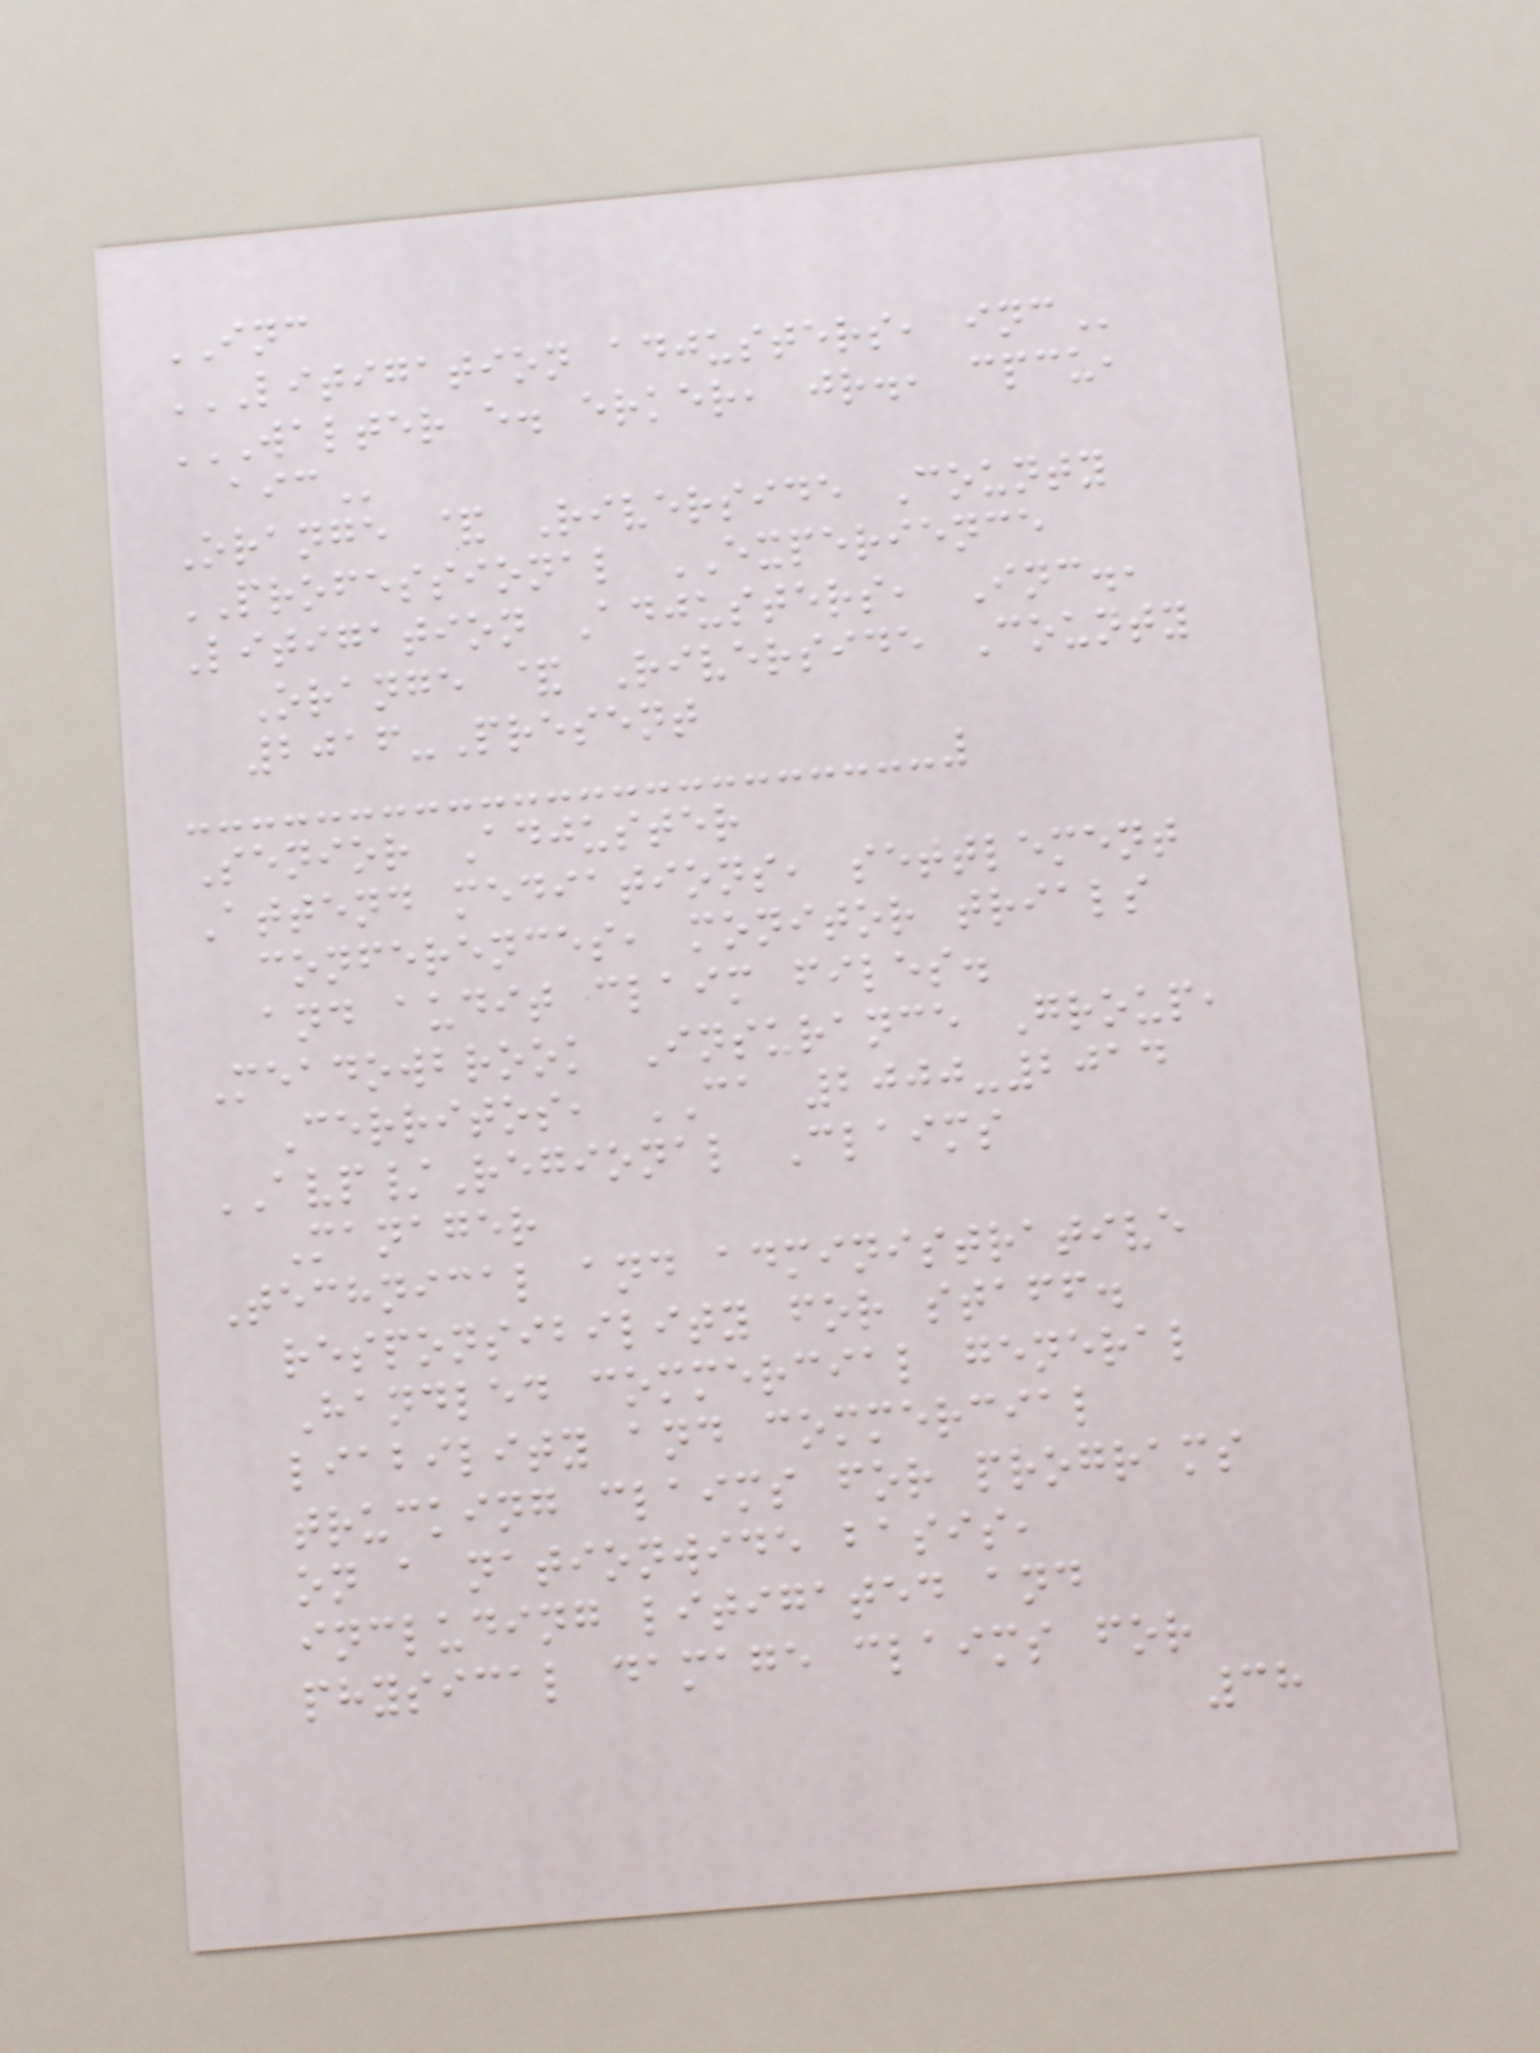INC
LITIGATION ADJUSTERS, INC
WALTER E. ERKER, JR., CPCU,
AIC
Orange & Riverside County
PROFESSIONAL EXPERIENCE
Litigation Adjusters, Inc.,
Orange & Riverside County
2016-Present
Senior Adjuster
Attend mediations, settlement
conferences, monitor trials
and audit claim files.
Meadowbrook Insurance Group,
Cerritos, CA 2000-2014
AVP/Regional Claims
Manager
Technical and administrative
responsibility for staff.
Handled commercial general
liability and commercial
trucking claims for programs
on a nationwide basis,
including litigated and
physical damage claims for
38
